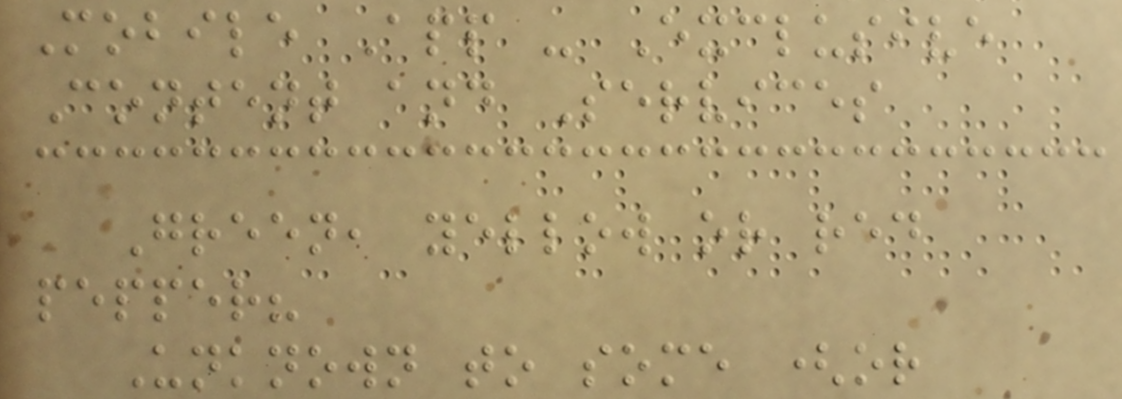Mobile App - Exclusive
Content and Services
Green, yellow or red
pepper?
Unknown to some (or
